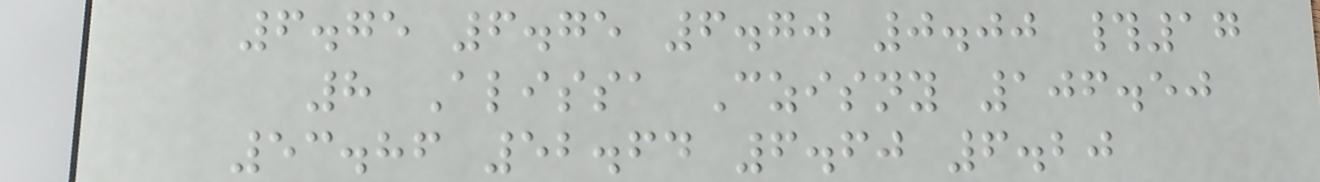6.75 6.75 6.70 0.00 #17
8 Alissa Czisny 106.50
53.86 52.64 6.60 6.20
